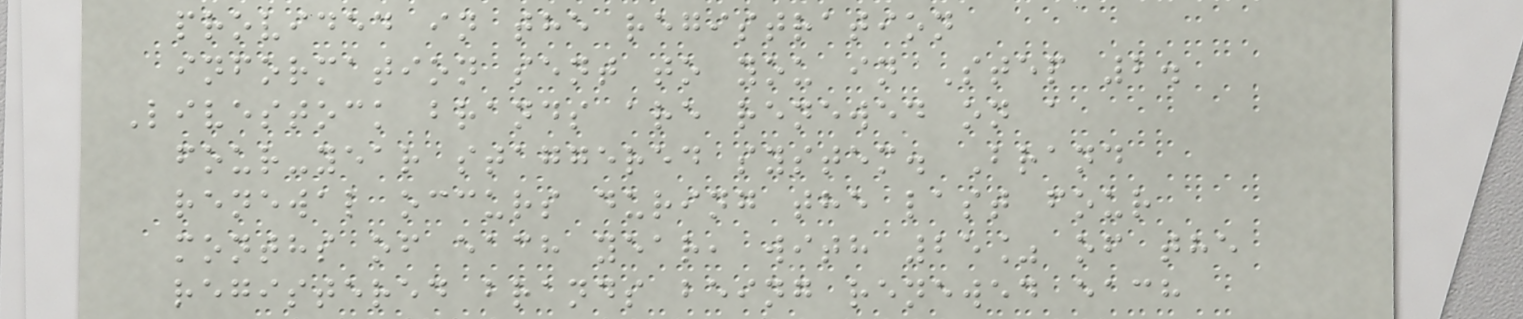provided in the registration
information sent to you in Step 2.
Livestock brands are renewed on a
four-year staggered system. Brand
renewal occurs during the last four
months of each year, with 25% of the
registered brands being renewed each
